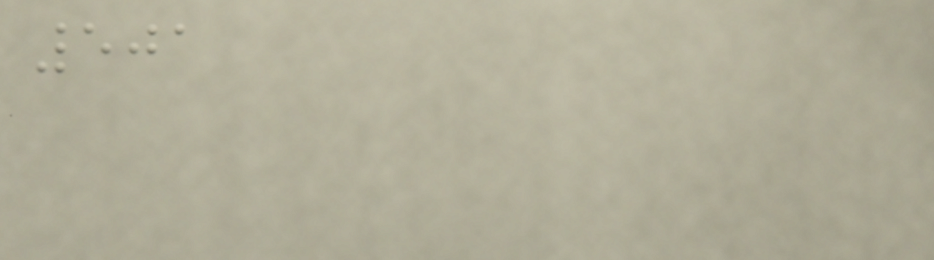501
